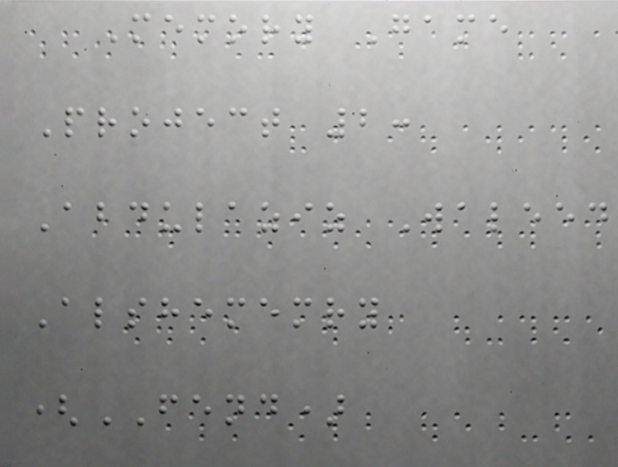Memory Game
Project 2:
Abdulaziz Waleed
Alshememry
(FEND)
